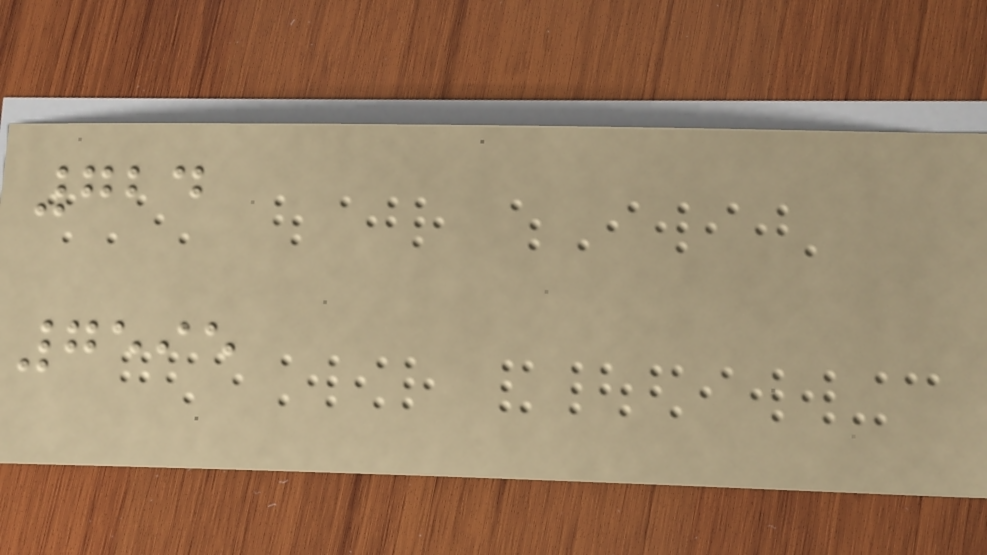724
7595
